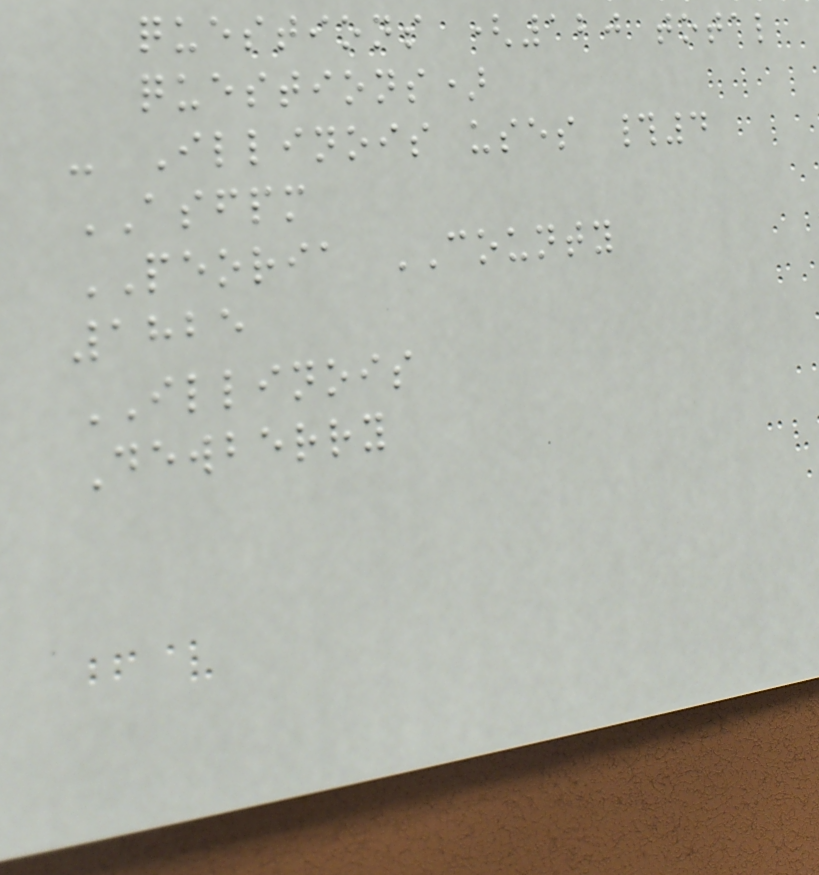questions (120 total
questions)
- Illinois uses #4
ASFPM
PEORIA COUNTY
1825
ILLINOIS
Dewberry
